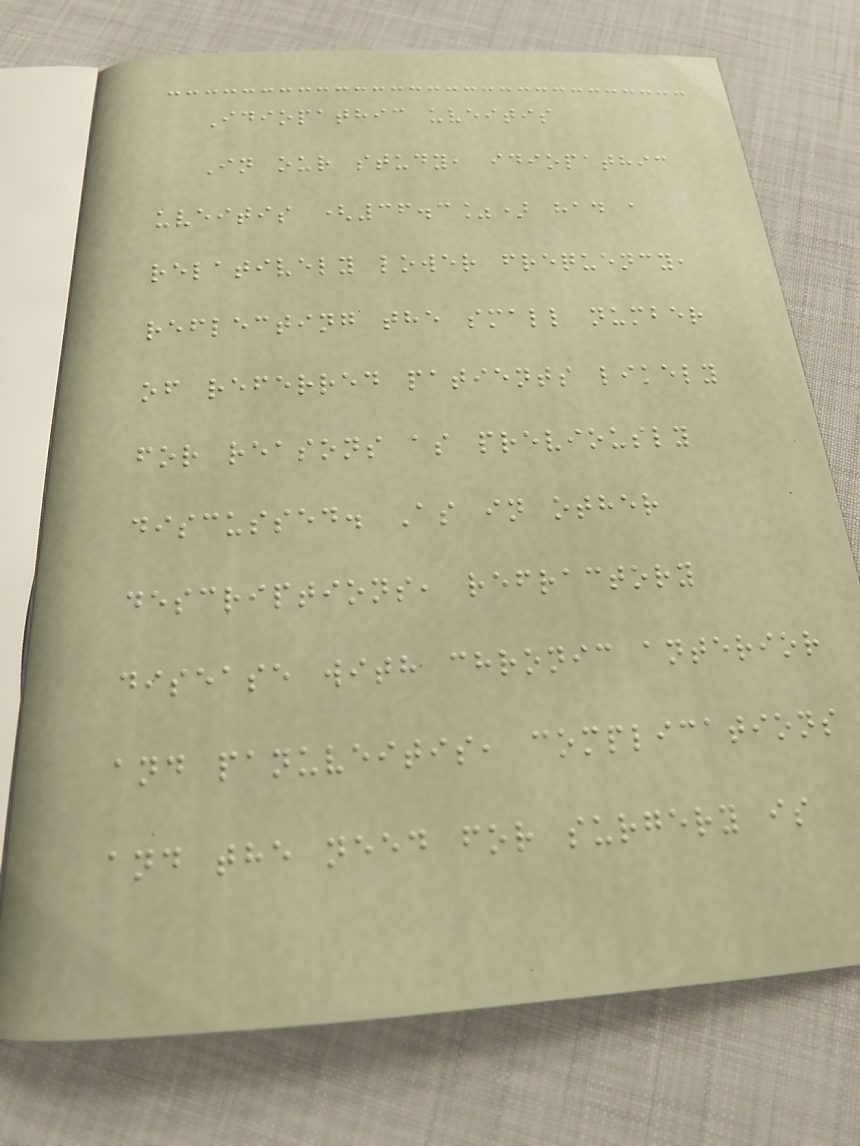Idiopathic uveitis
In our study, idiopathic
uveitis (36.3%) had a
relatively lower frequency,
reflecting the small number
of referred patients likely
for reasons as previously
discussed. As in other
descriptions, refractory
disease with chronic anterior
and panuveitis, complications
and the need for surgery is
